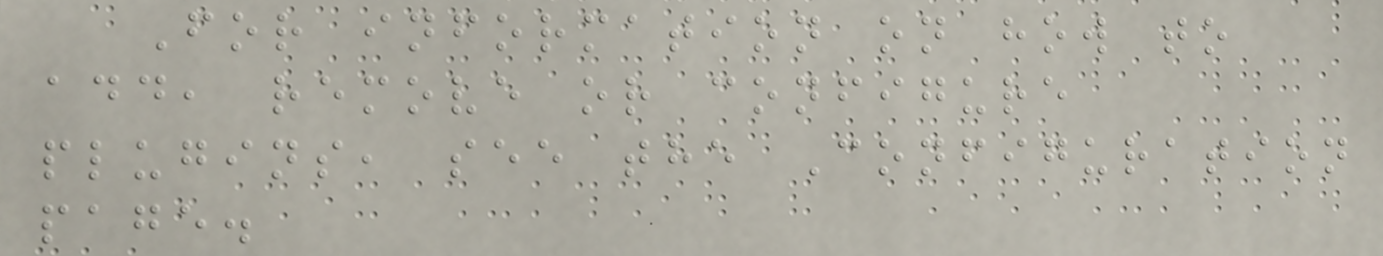For information on how to
add, remove or configure
plugins, see the Configuration
page.
